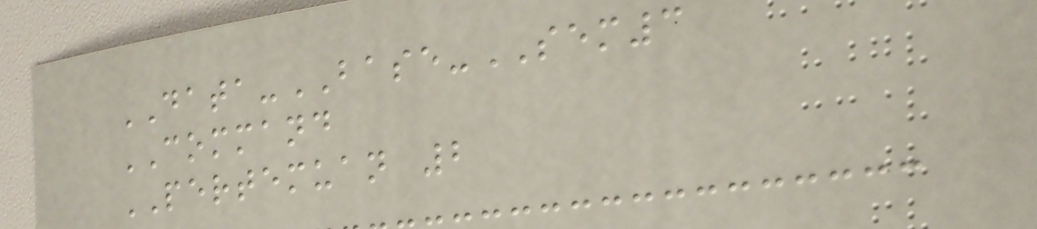DATA-BASE-SEM3
COMMAND
PERTEMUAN 2
